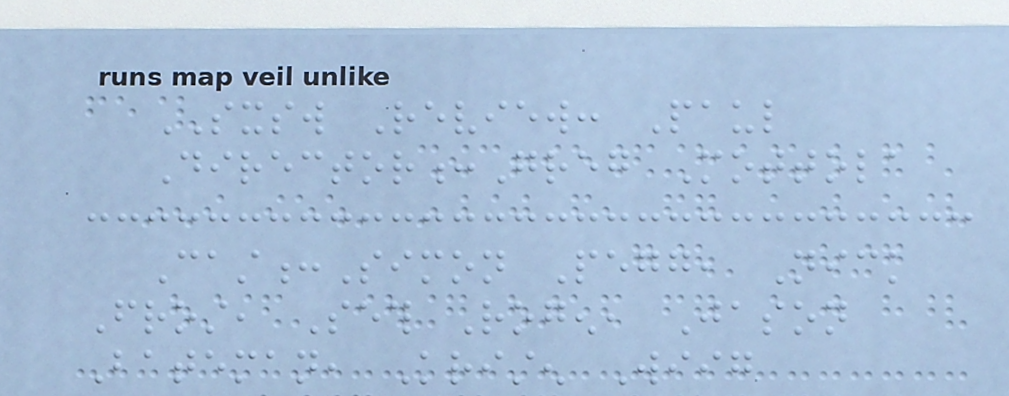SXSW Review: Paul
Director:Greg Mottola
Cast:Simon Pegg, Nick
Frost, Seth Rogen, Jason
Bateman, Kristen Wiig
